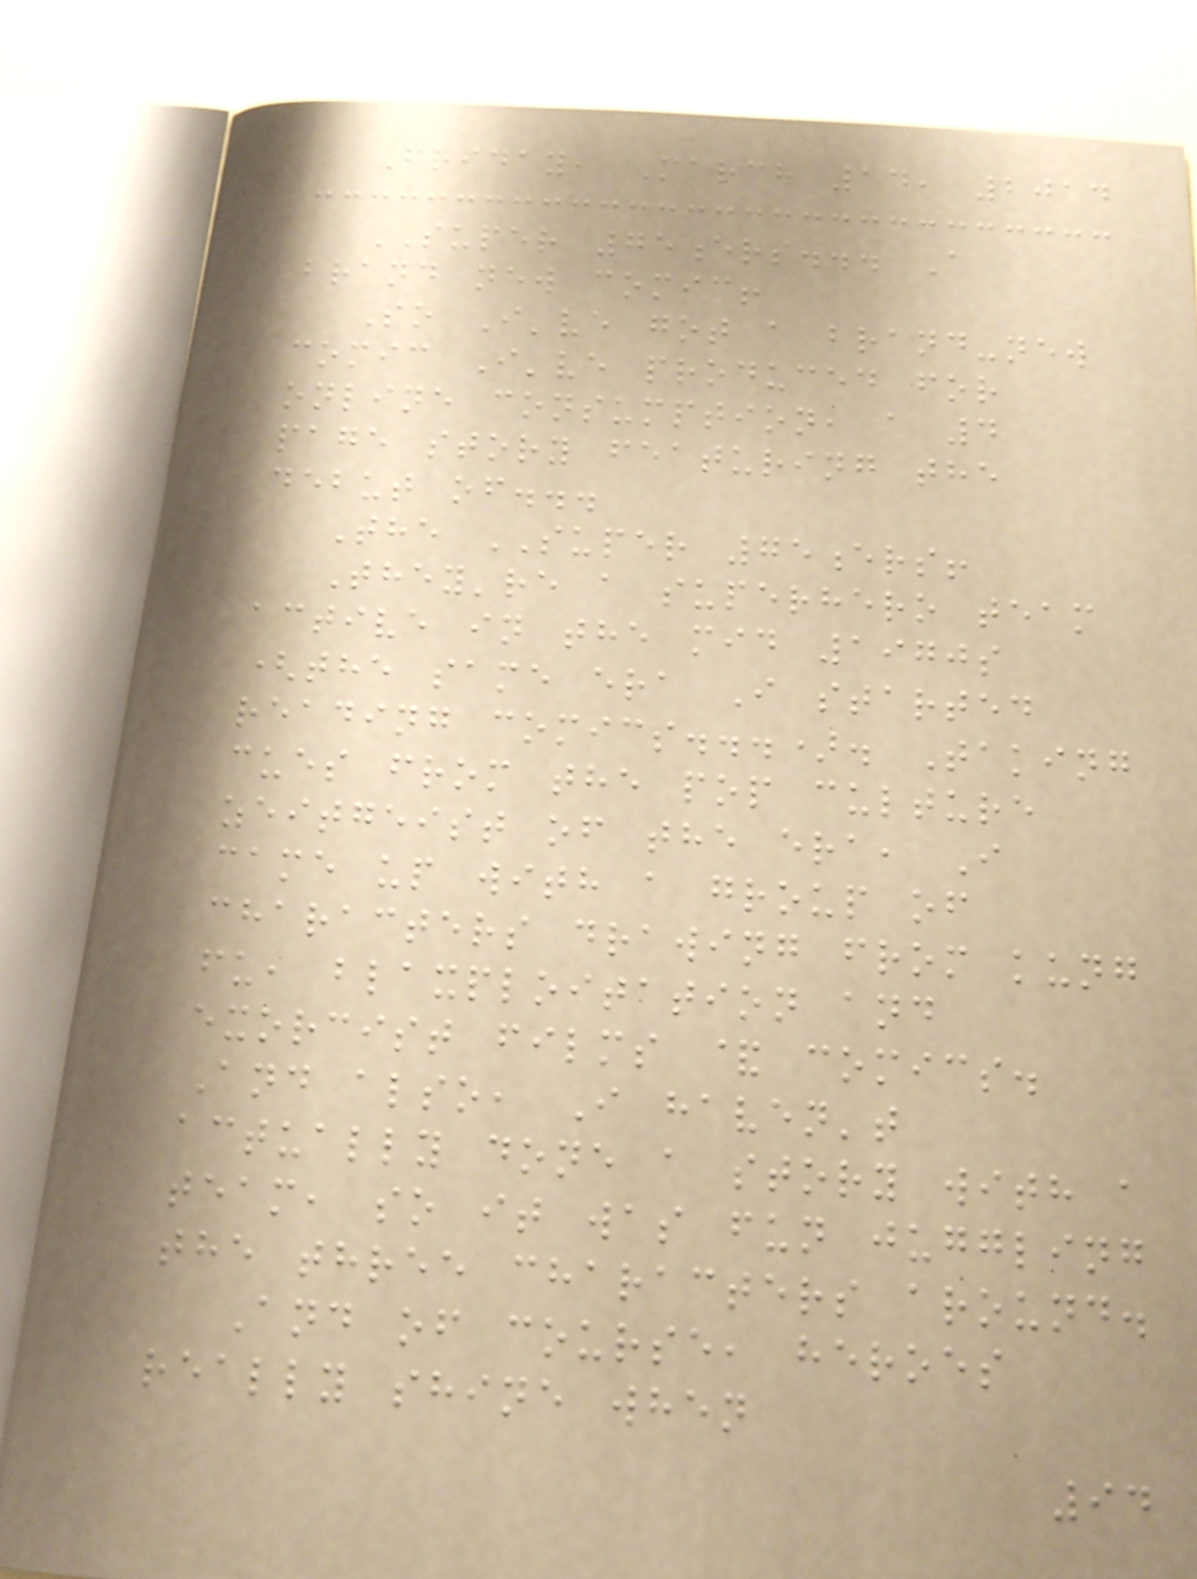Friday, March 14, 2014
SUPER 75ers... A
brand new comic!
So I've got a brand-new
comic I've produced for
online consumption, a 4
page story featuring the
debut of...
The SUPER 75ers!
They're a superhero team
active in the mid 1970s
(the same era I started
reading comics...). Taking
cues from the pop culture
zeitgeist of the era, I
came up with a group of
characters drawing from kung
fu, blaxploitation and
exorcist films & comics.
And also, I haven't
actually done a story with a
team, so it was fun juggling
the three characters around.
And of course, heroes
really shine when
94
